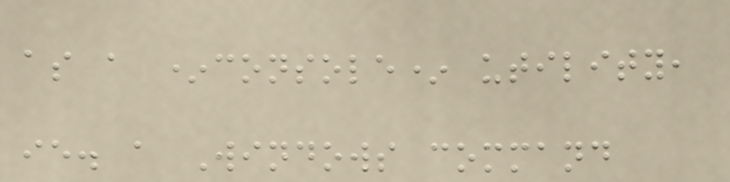as a *console* utility,
ie. a Windows command
